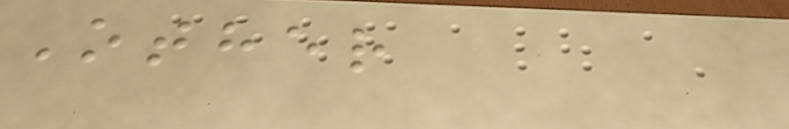Other
